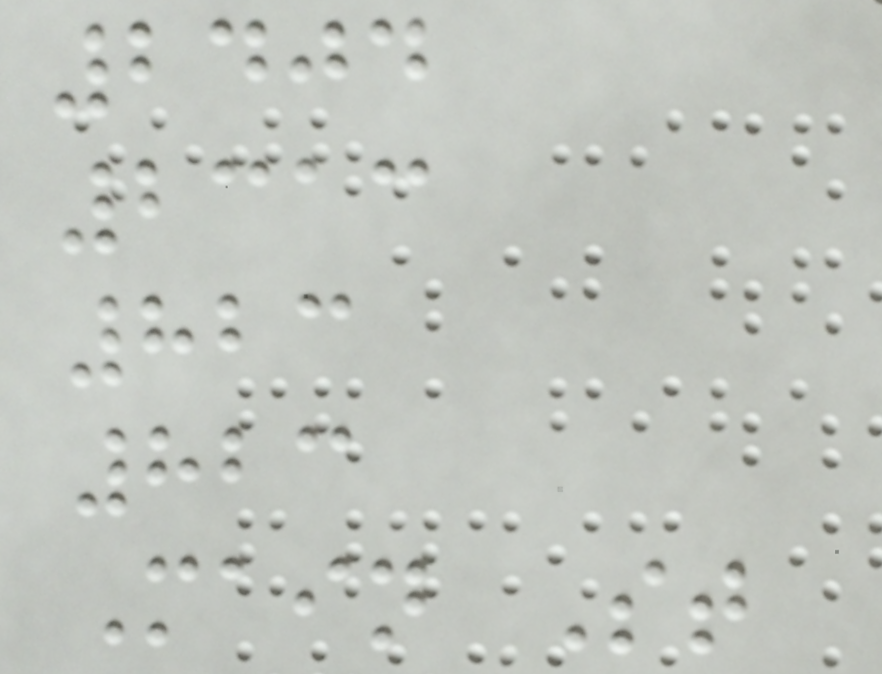2404
2313
823
823
Main St
